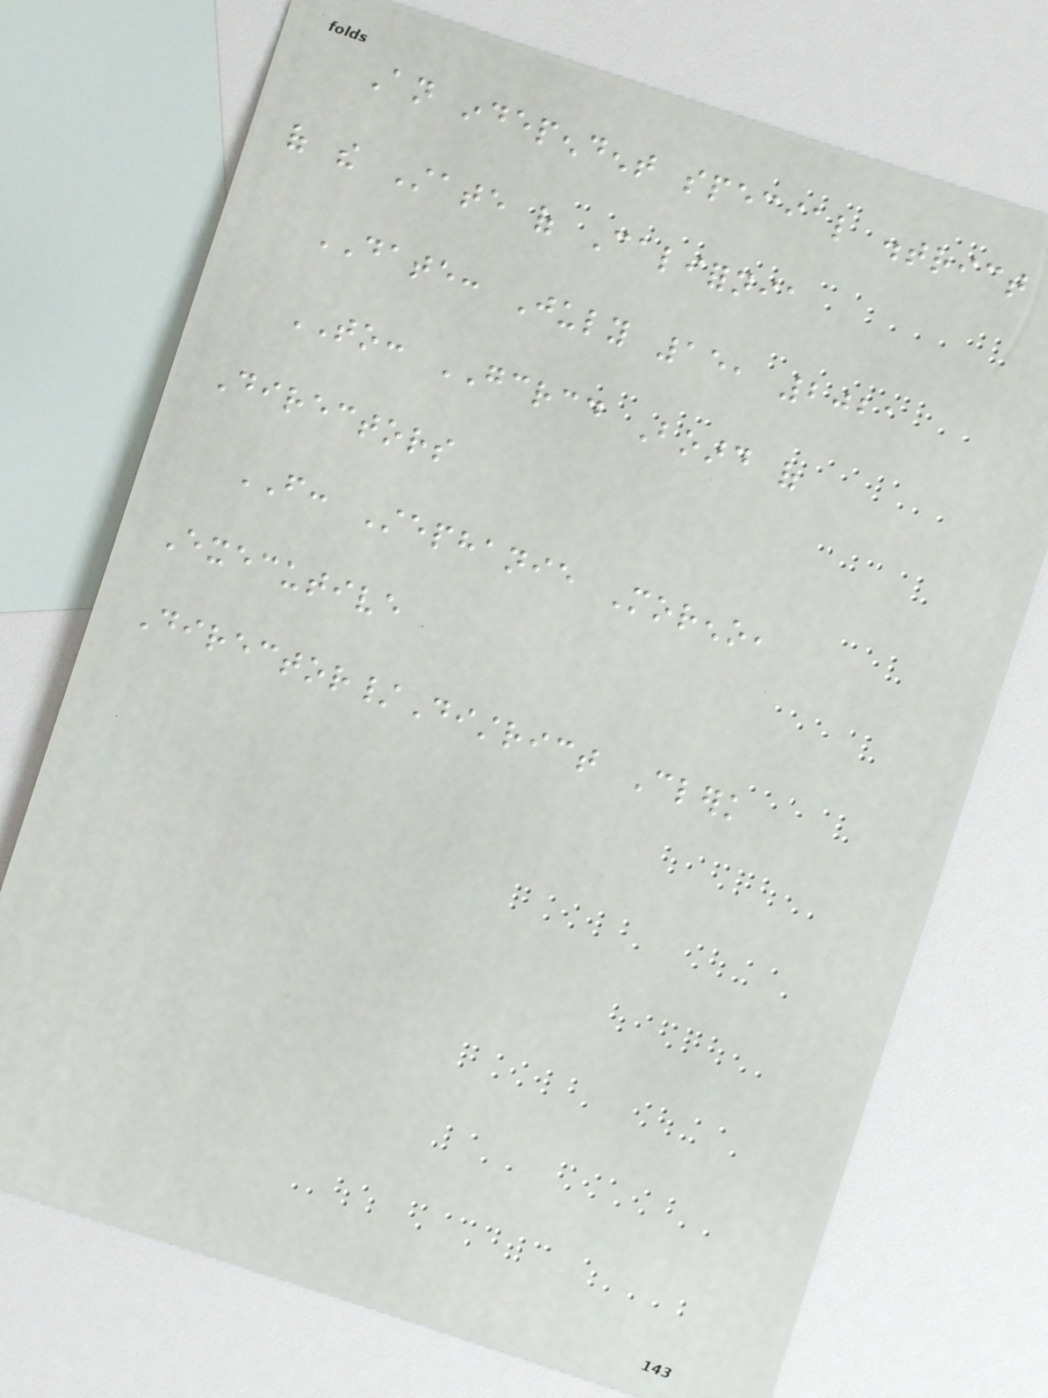An independent special district
of the State of California
DATE: July 15, 2021
TO: GCRCD Board of
Directors
FROM: Stephanie Moreno,
Executive
Director/District Clerk
